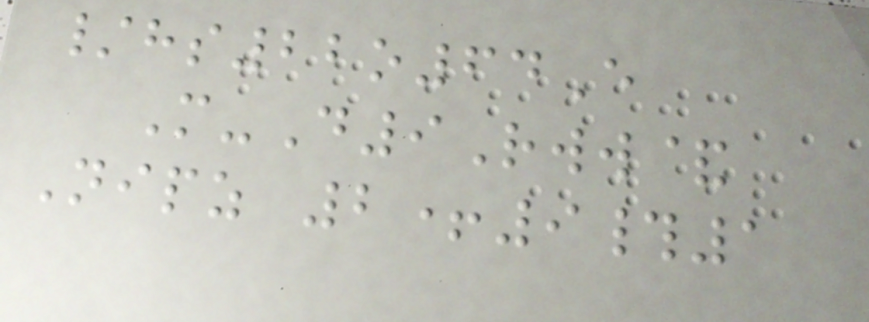/hs22o64E
M-D9Rww&
Nipz 2+9#1
